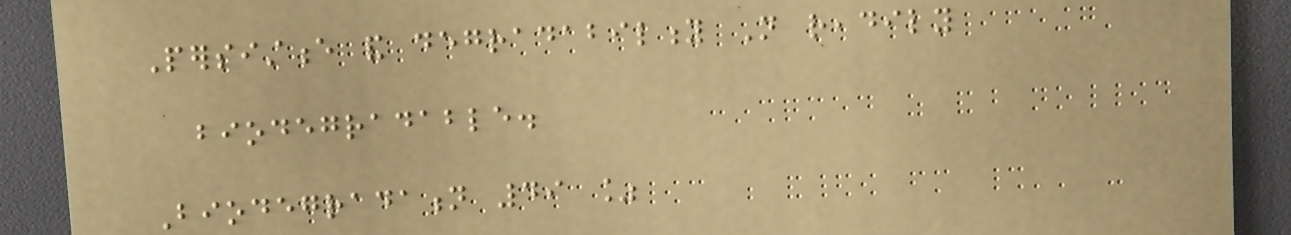Persistence and degradability Not readily
biodegradable.
Biodegradation 49 %
